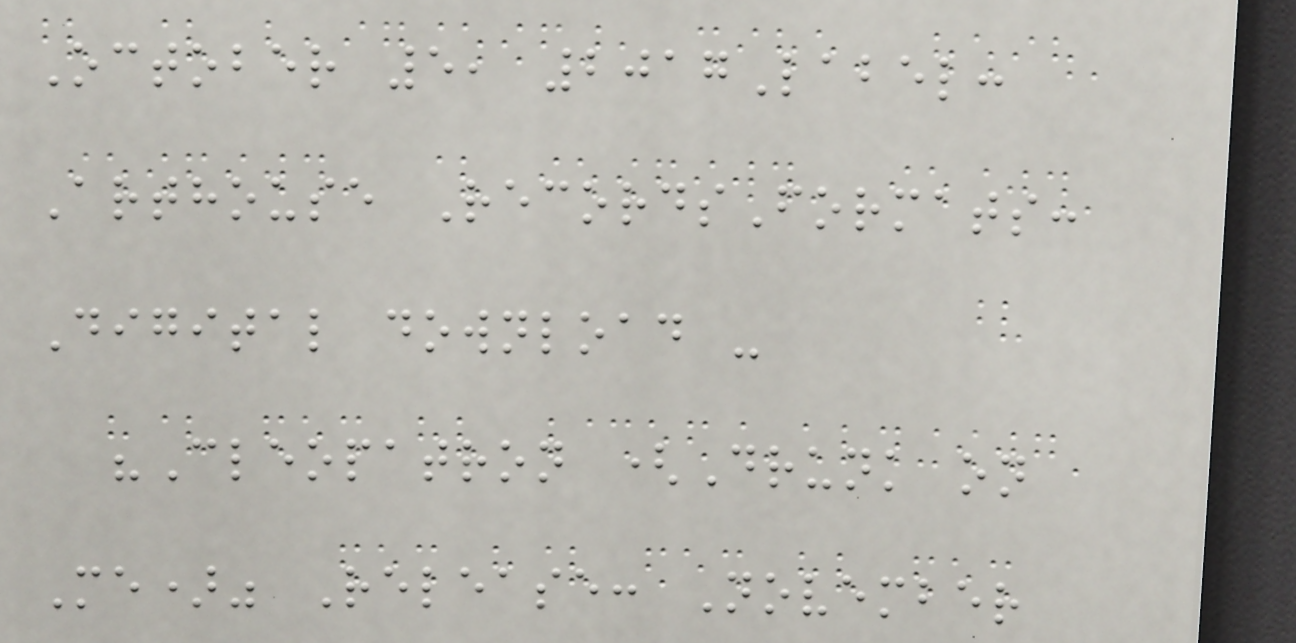October 5, 2017Label:
Arthouse RecordsFormats:
Digital download -
"Cleopatron (Drunk on
Me)" Release: November
